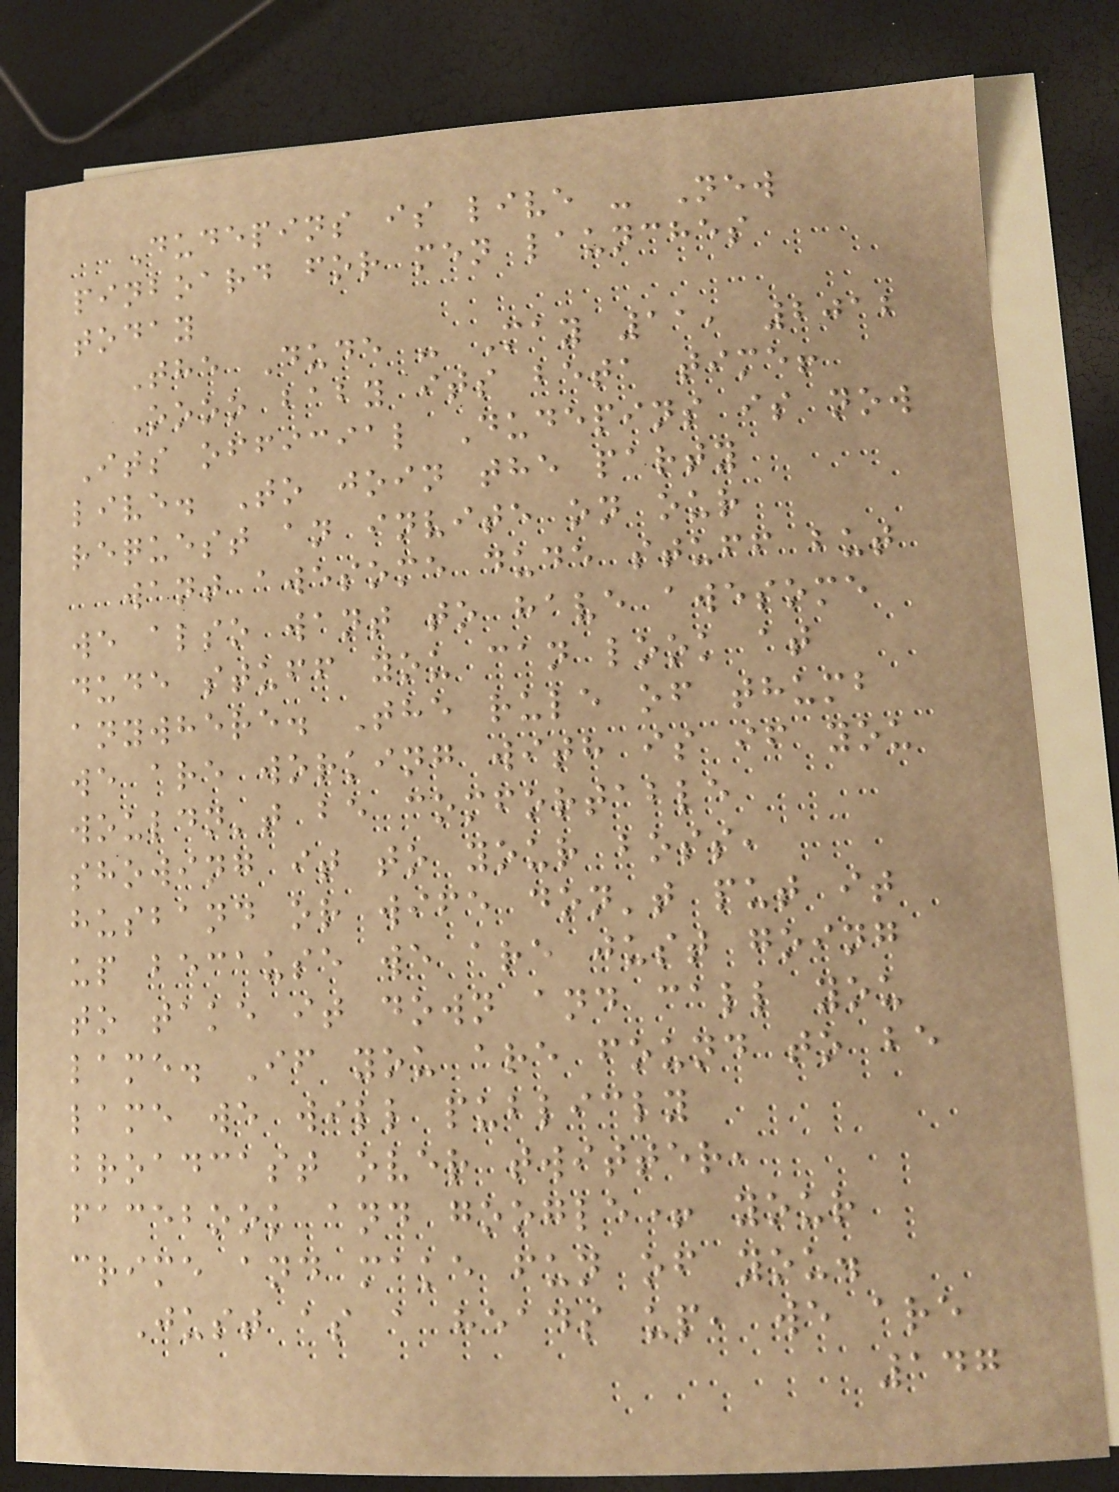Dudepins is live - New
pinboard for men launches
today
The Dude - May 11, 2012
Oooo baby its beta time!
Its official Dudepins is now
live. To join the party
request an invite on our
want awesome dude stuff but
we also want to have awesome
dude stuff you can look at
anywhere. The rule of thumb
we are working with is if you
wouldn't be comfortable
showing it to your boss,
husband or wife don't put it
up because we are just going
to take it down and call you
lame. If you are found to be
lame we will publicly
broadcast over twitter,
facebook and google+ your
crime and make fun of you.
Just as a heads up, we are
147
